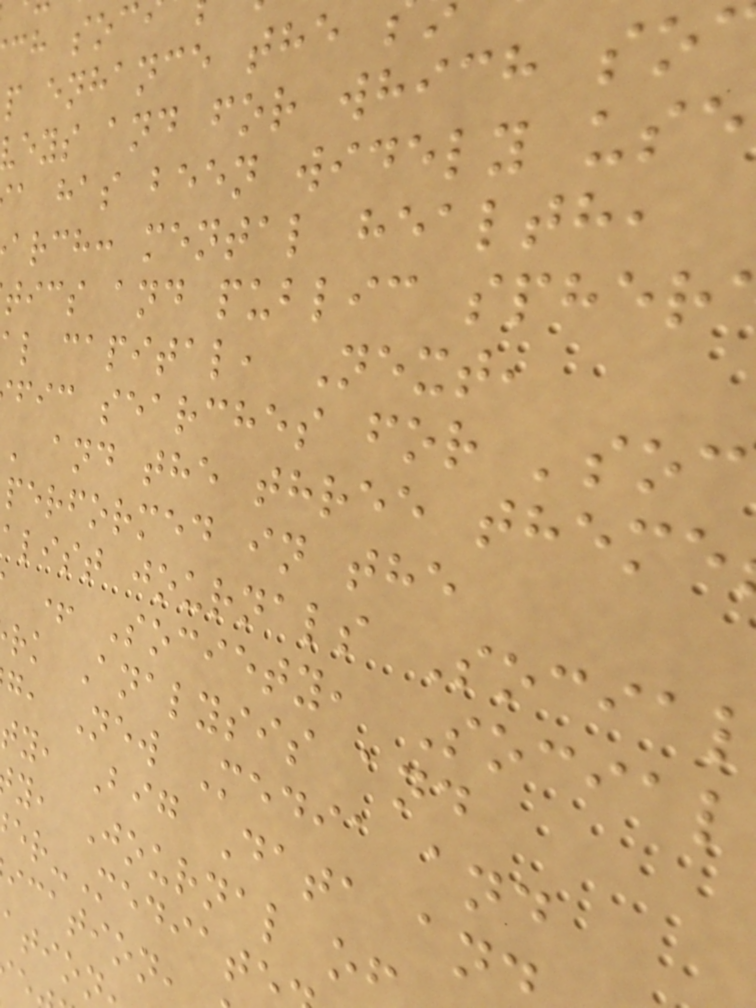p enhance the
eys and for which so
a has been widely use
arch: mental health,
tics and public spher
l capital, Next,
fic searches for 'soc
' and the three theme
performed in the
alist journals Socia
+ Society, Social
rk Analysis and
g, New Media and
ty, Big Data an
y, Journal o
ication,
